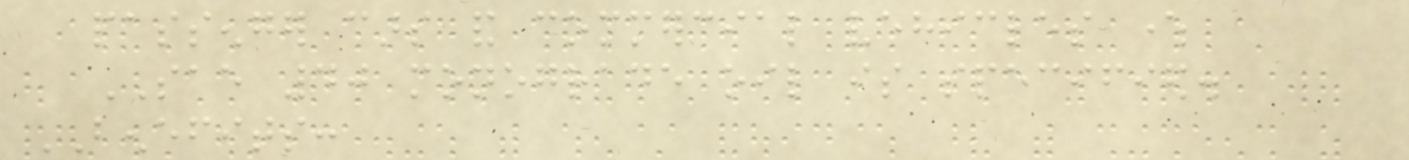passenger cars and commercial vehicles where
SAE 40 monograde oil is specified.
BENEFITS:
